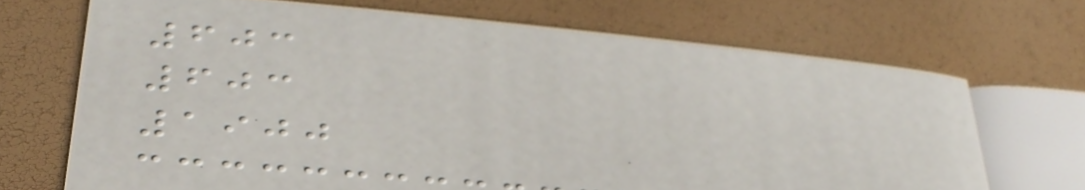603
603
1900
